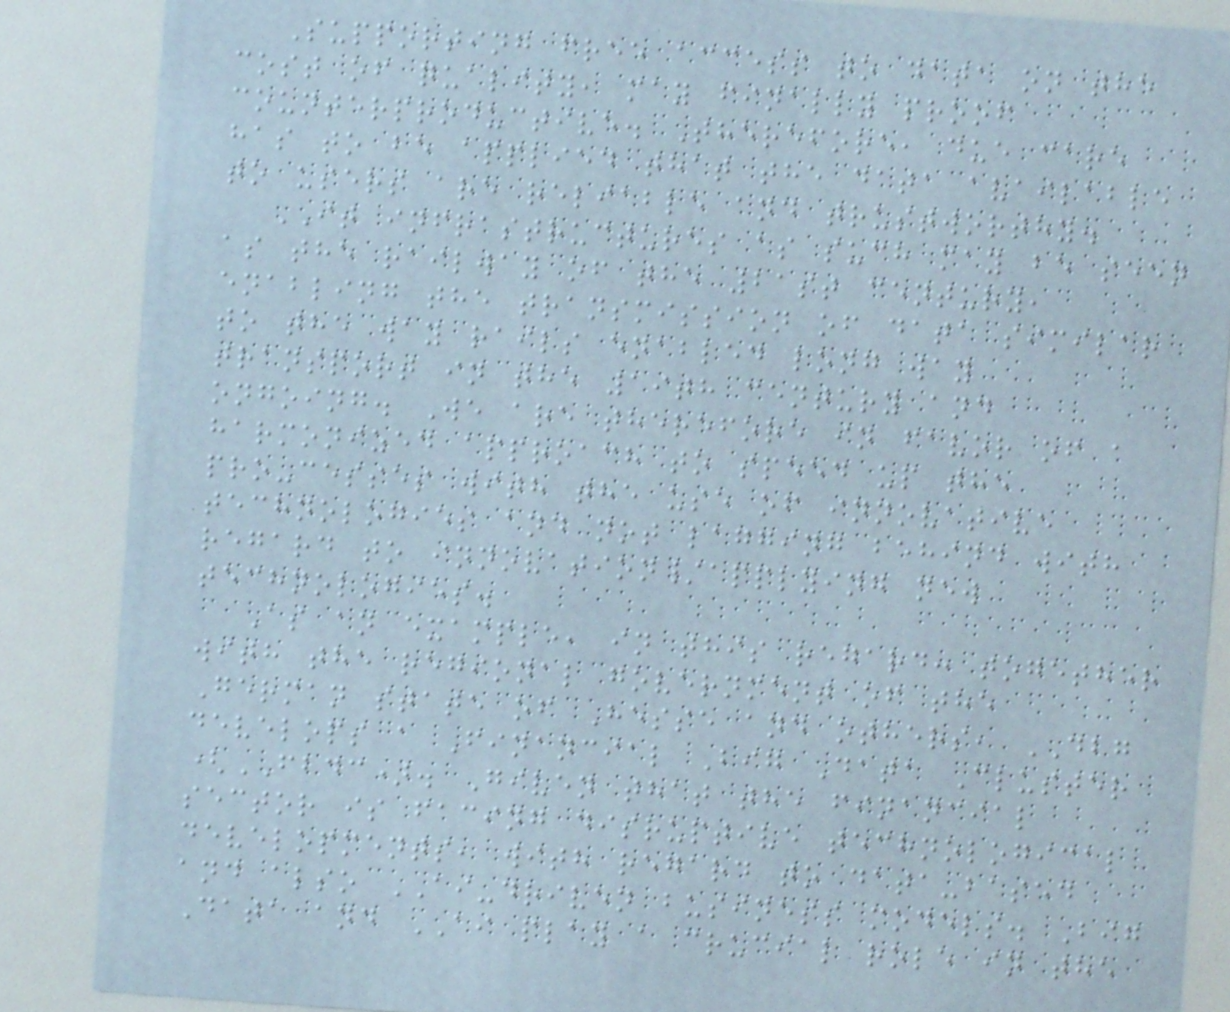Supporting free access to data on the
cost of quality, may finally proof
counterproductive. Therefore, due care
has to be applied that the data available
to users are reliable and trustworthy.
IT infrastructures as such may be seen
as the railway of the 21st century,
enabling the transmission of data similar
to the way rails enabled long way
transport in the 19th century and
ongoing. We are therefore in favor of a
harmonized approach to speed up the
pro-cesses with the use of innovative
technologies and not lagging behind with
regard to innovation/applying new
technologies.
As an example, in this regard: together
with the regional government of the
German state of Hesse and others, DBG
develops a Financial Big Data Cluster
(FBDC). Given that the financial
sector is facing disruptive technological
developments, with regard to data-based
and also AI-driven business models. Big
Data and AI play a crucial role in the
